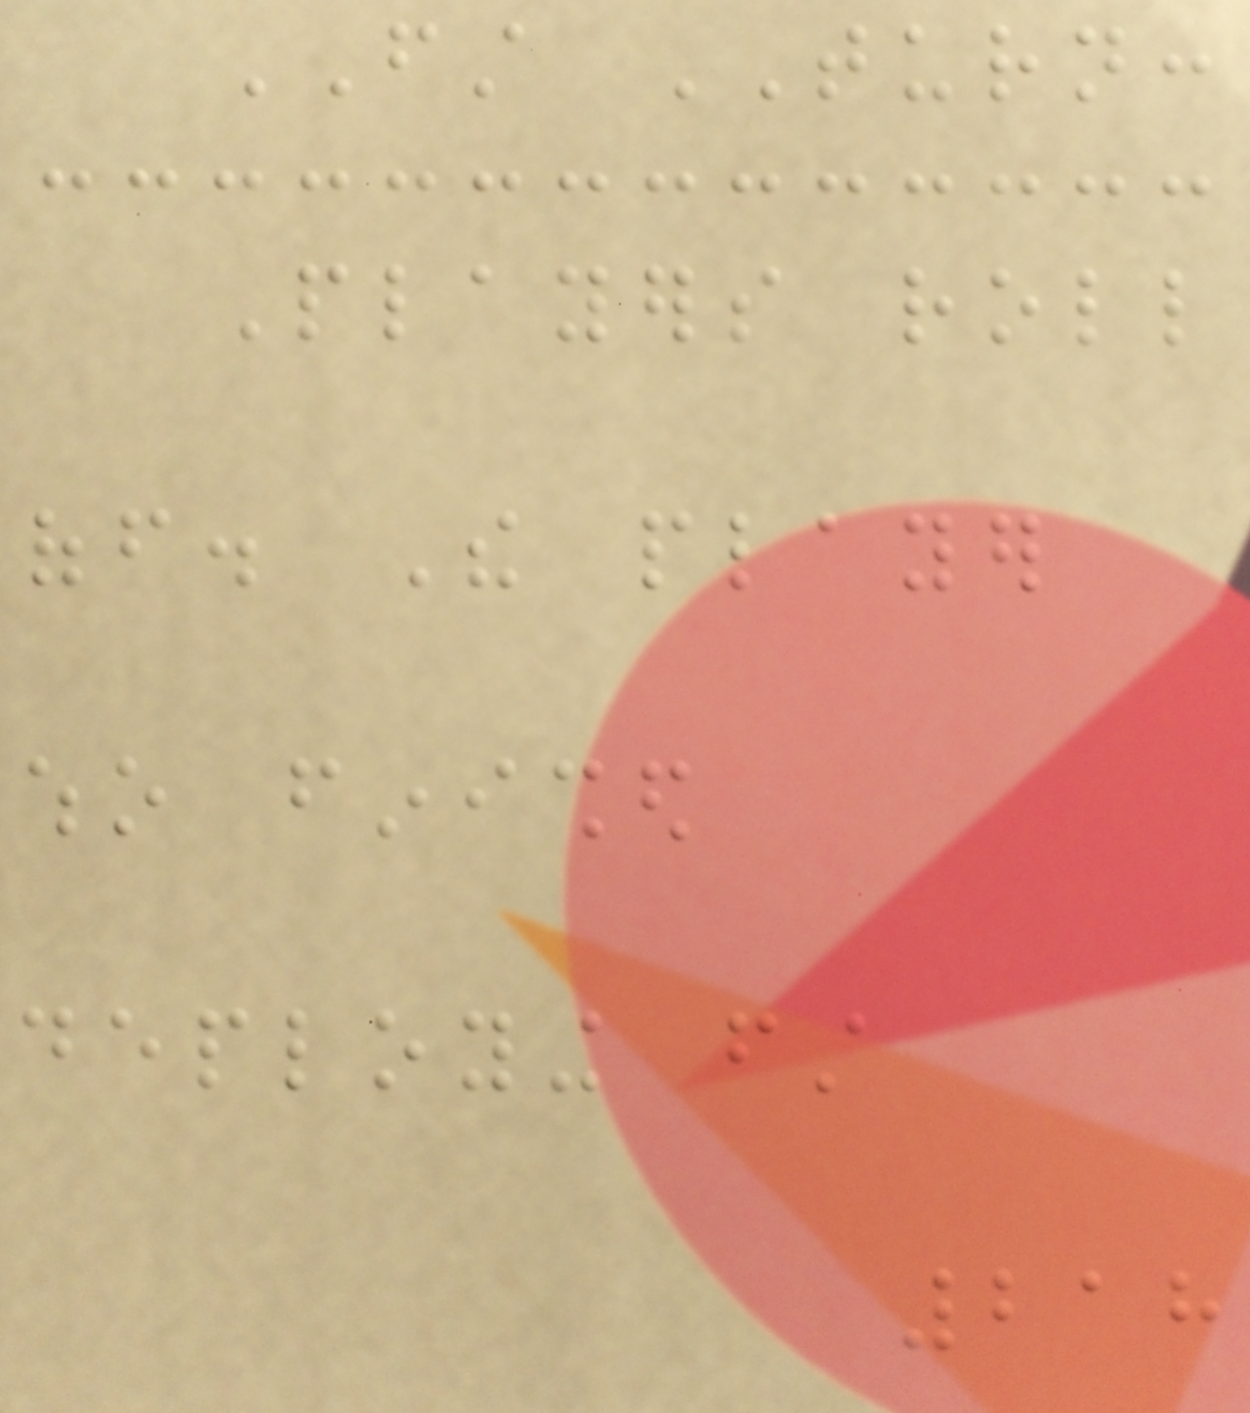FIRST TURN:
Players roll
off. The player
who finished
deploying first
218
